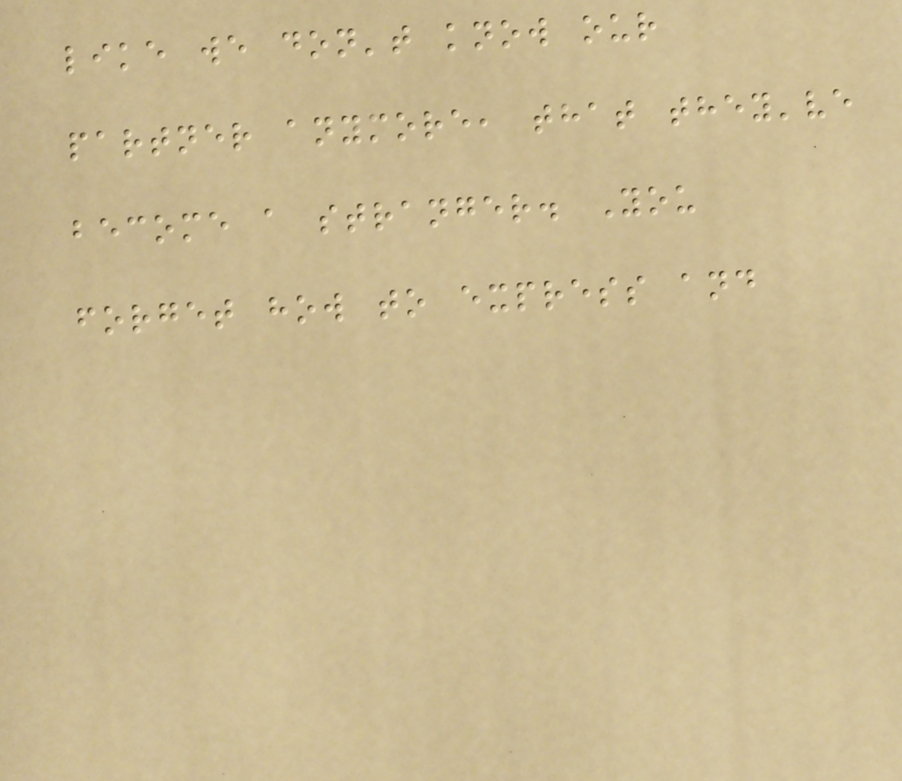like we don't know our
partner anymore, that they've
become a stranger. You
forget how to express and
